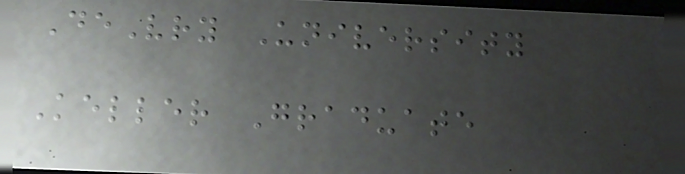DeVry University
Keller Graduate
